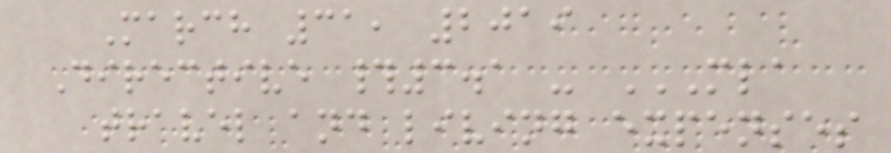March 31, 2019
Directive #3.1 - MLA
TRAVEL AND LIVING EXPENSES
